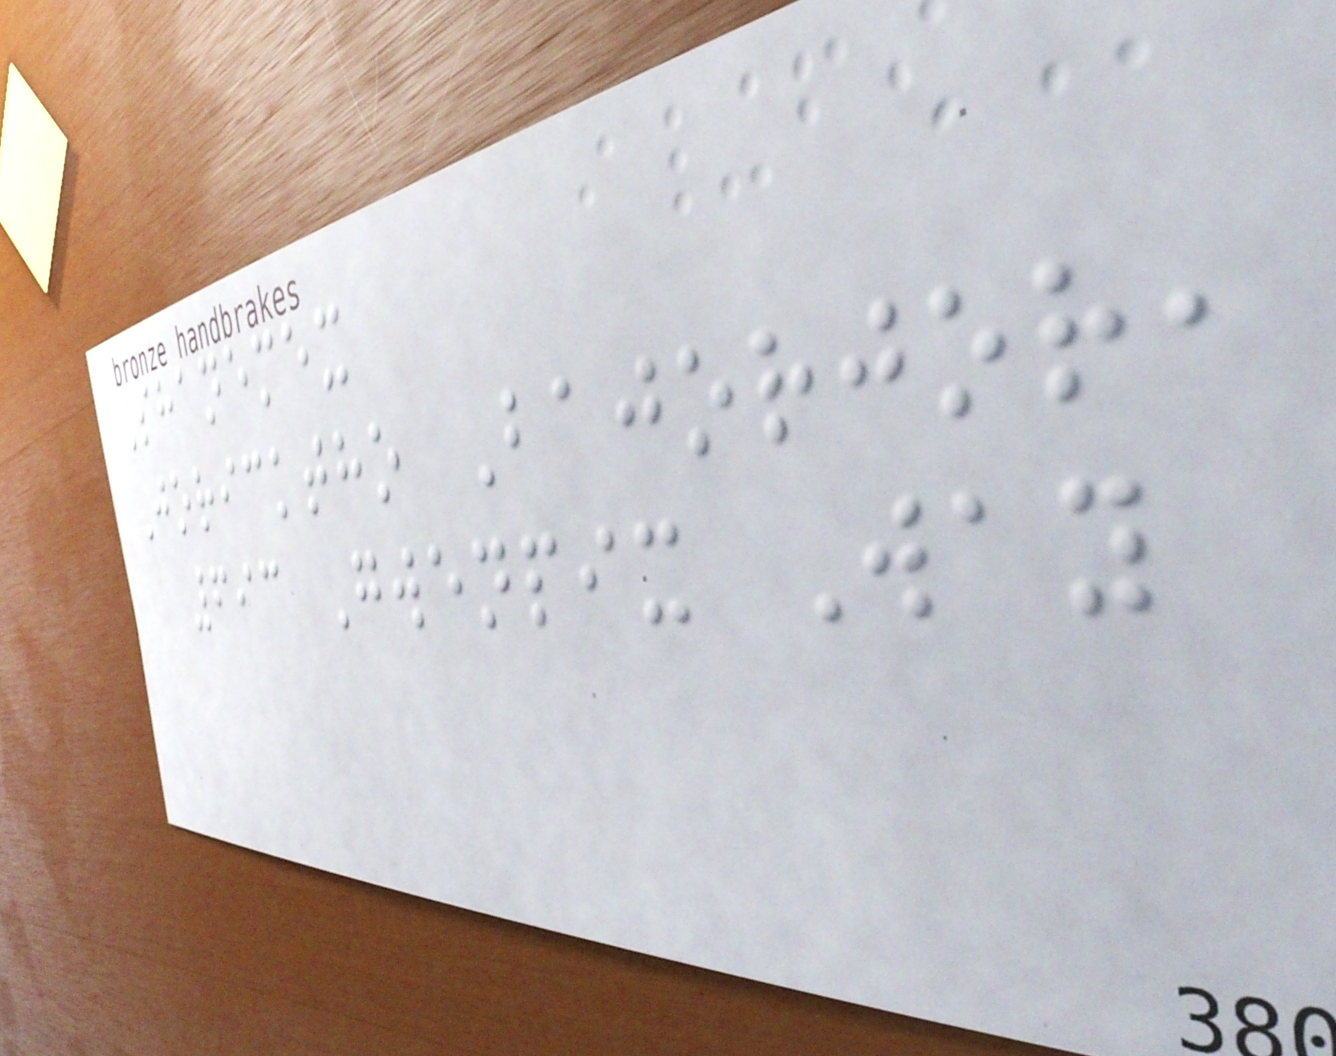Shanemex
Joricktho Bajorjor,
693 Gwenpix Way
